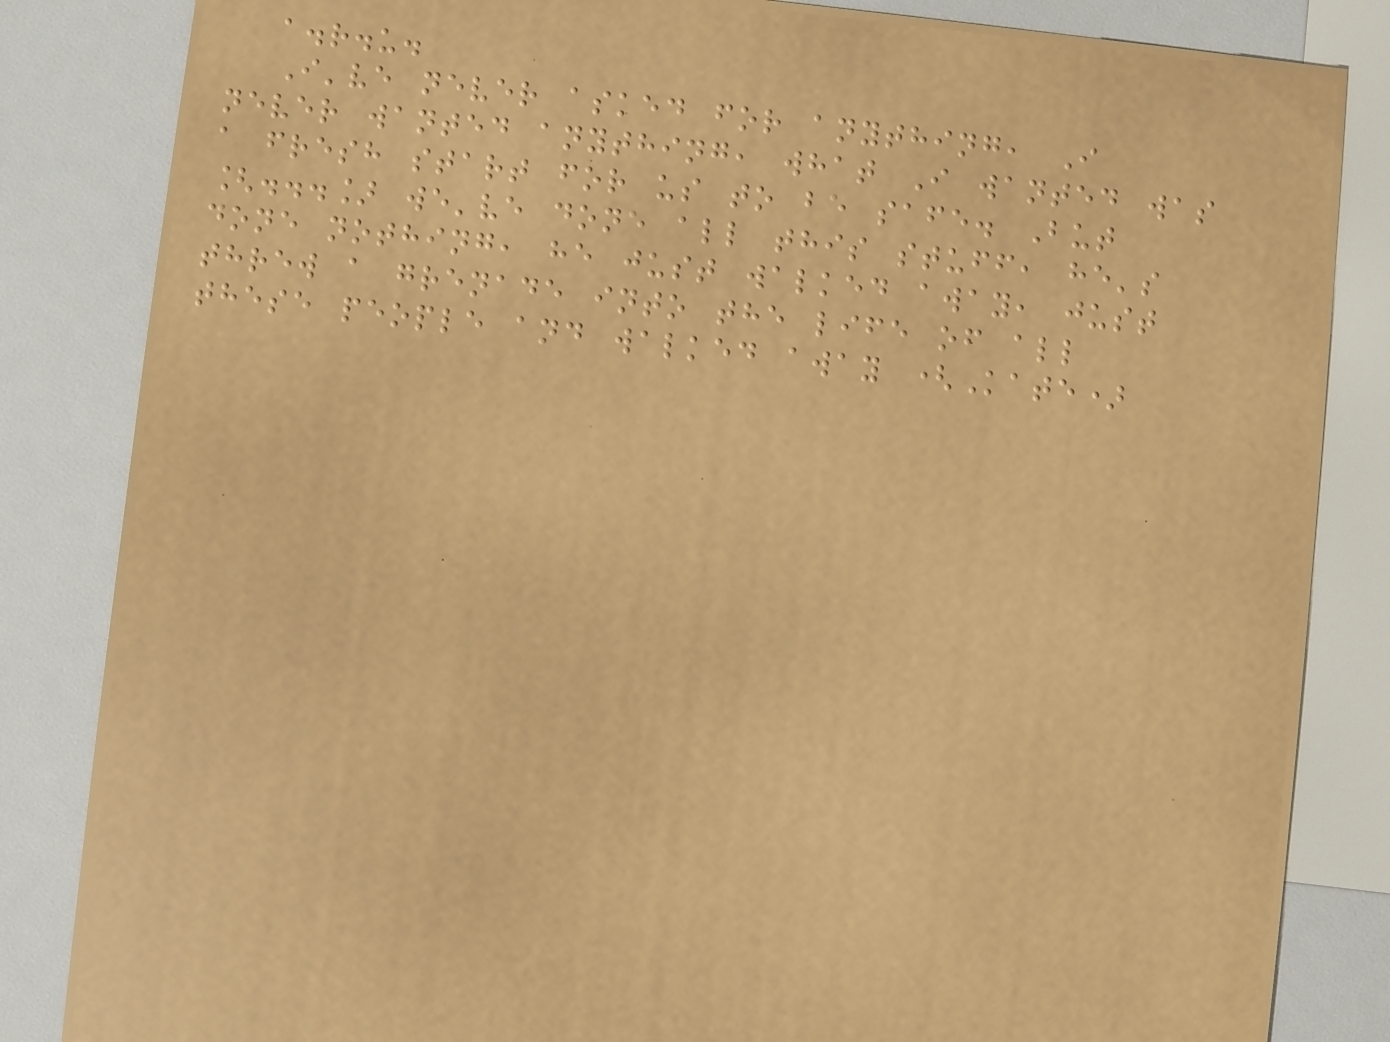a.r.u.
I've never asked for anything, I
never wanted anything, what I wanted was
a fresh start for us to be safe. But
[...] we've done all this stuff, he's
done nothing, he just walked away, just
threw a grenade into the life of all
these people and walked away (Kate)
